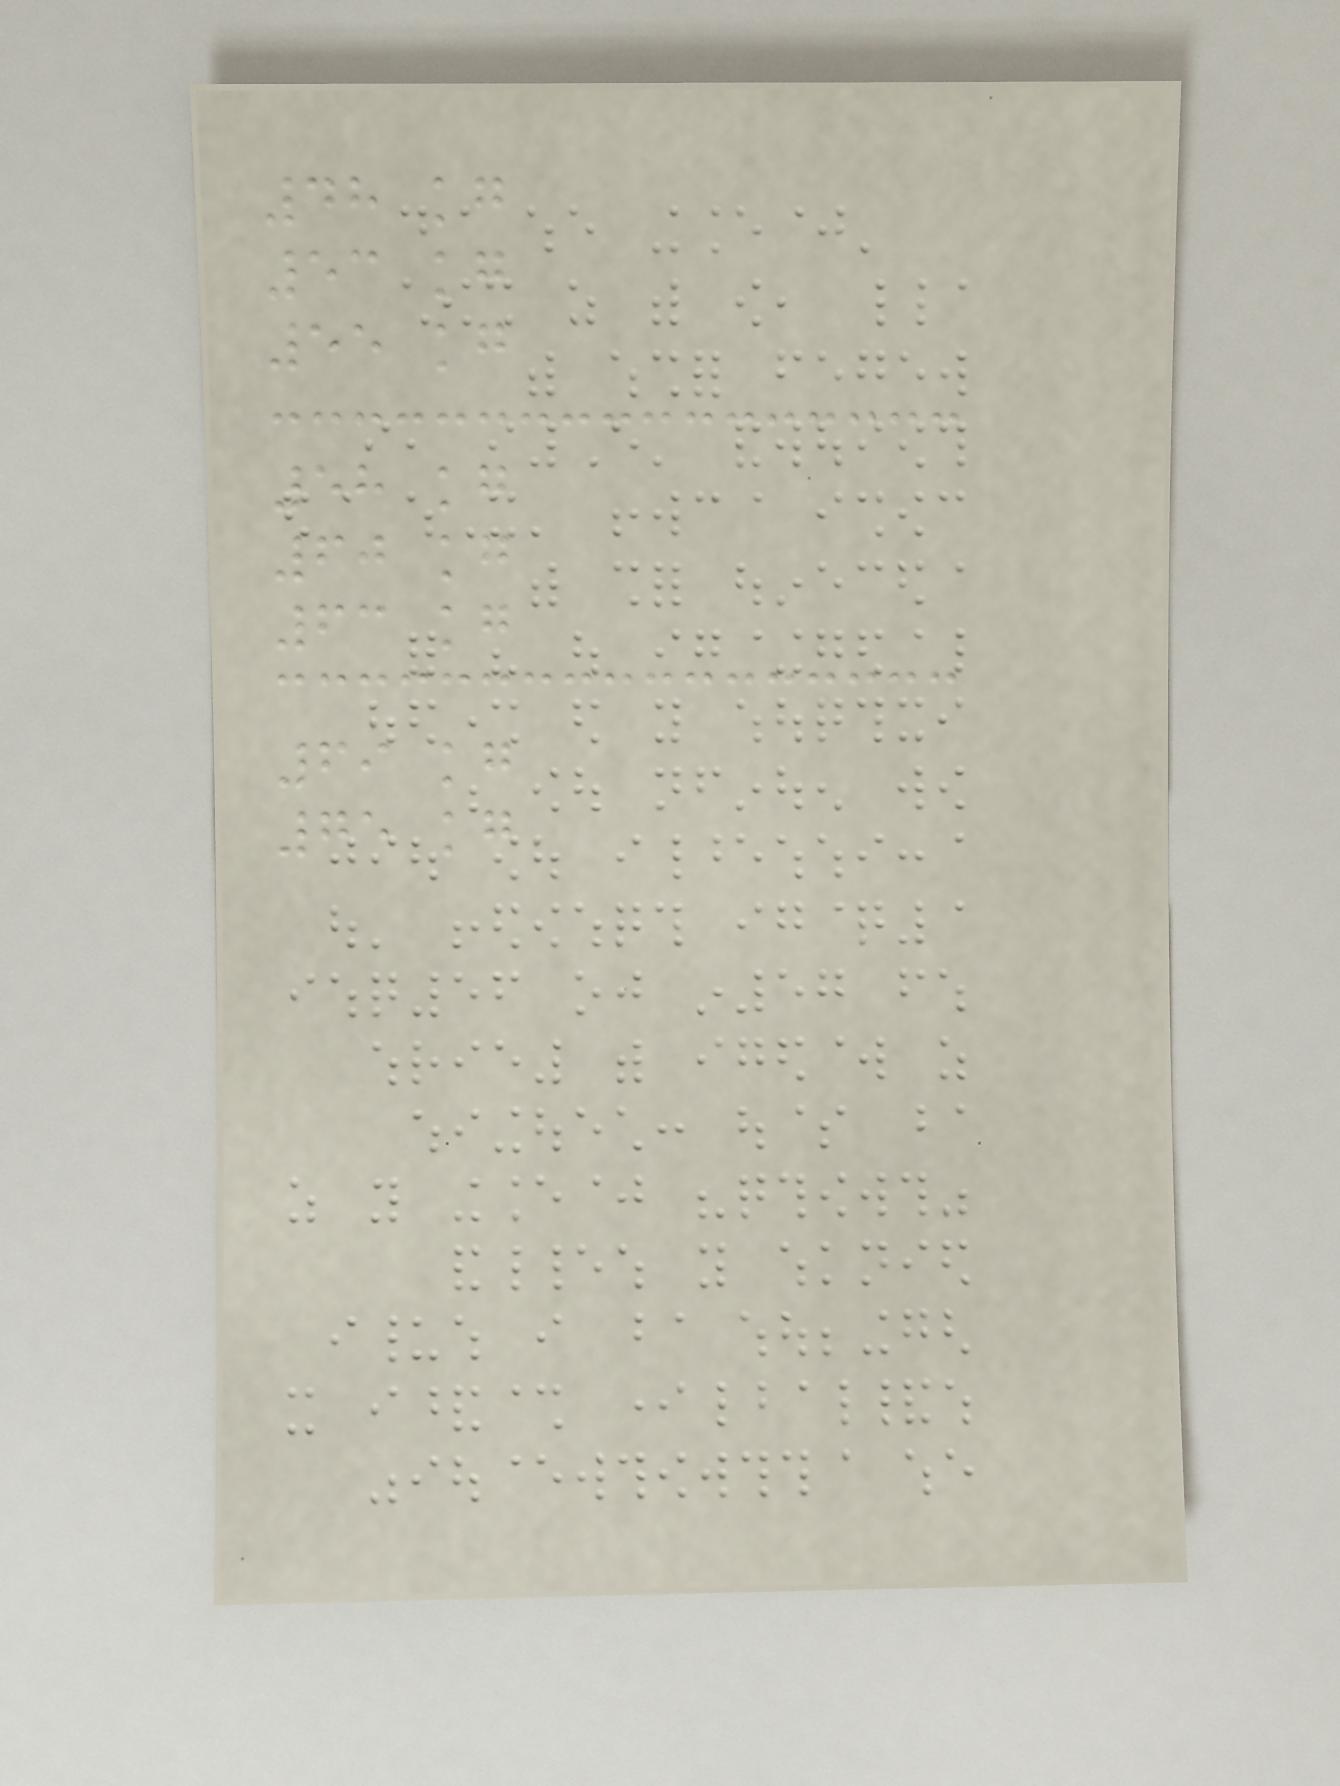48 kg
53 kg
55 kg
58 kg
60 kg
63 kg
69 kg
75 kg
